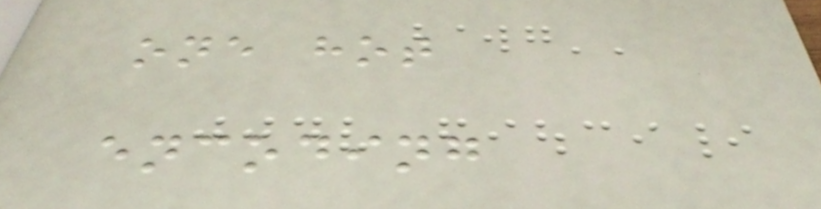one hot
encoding
